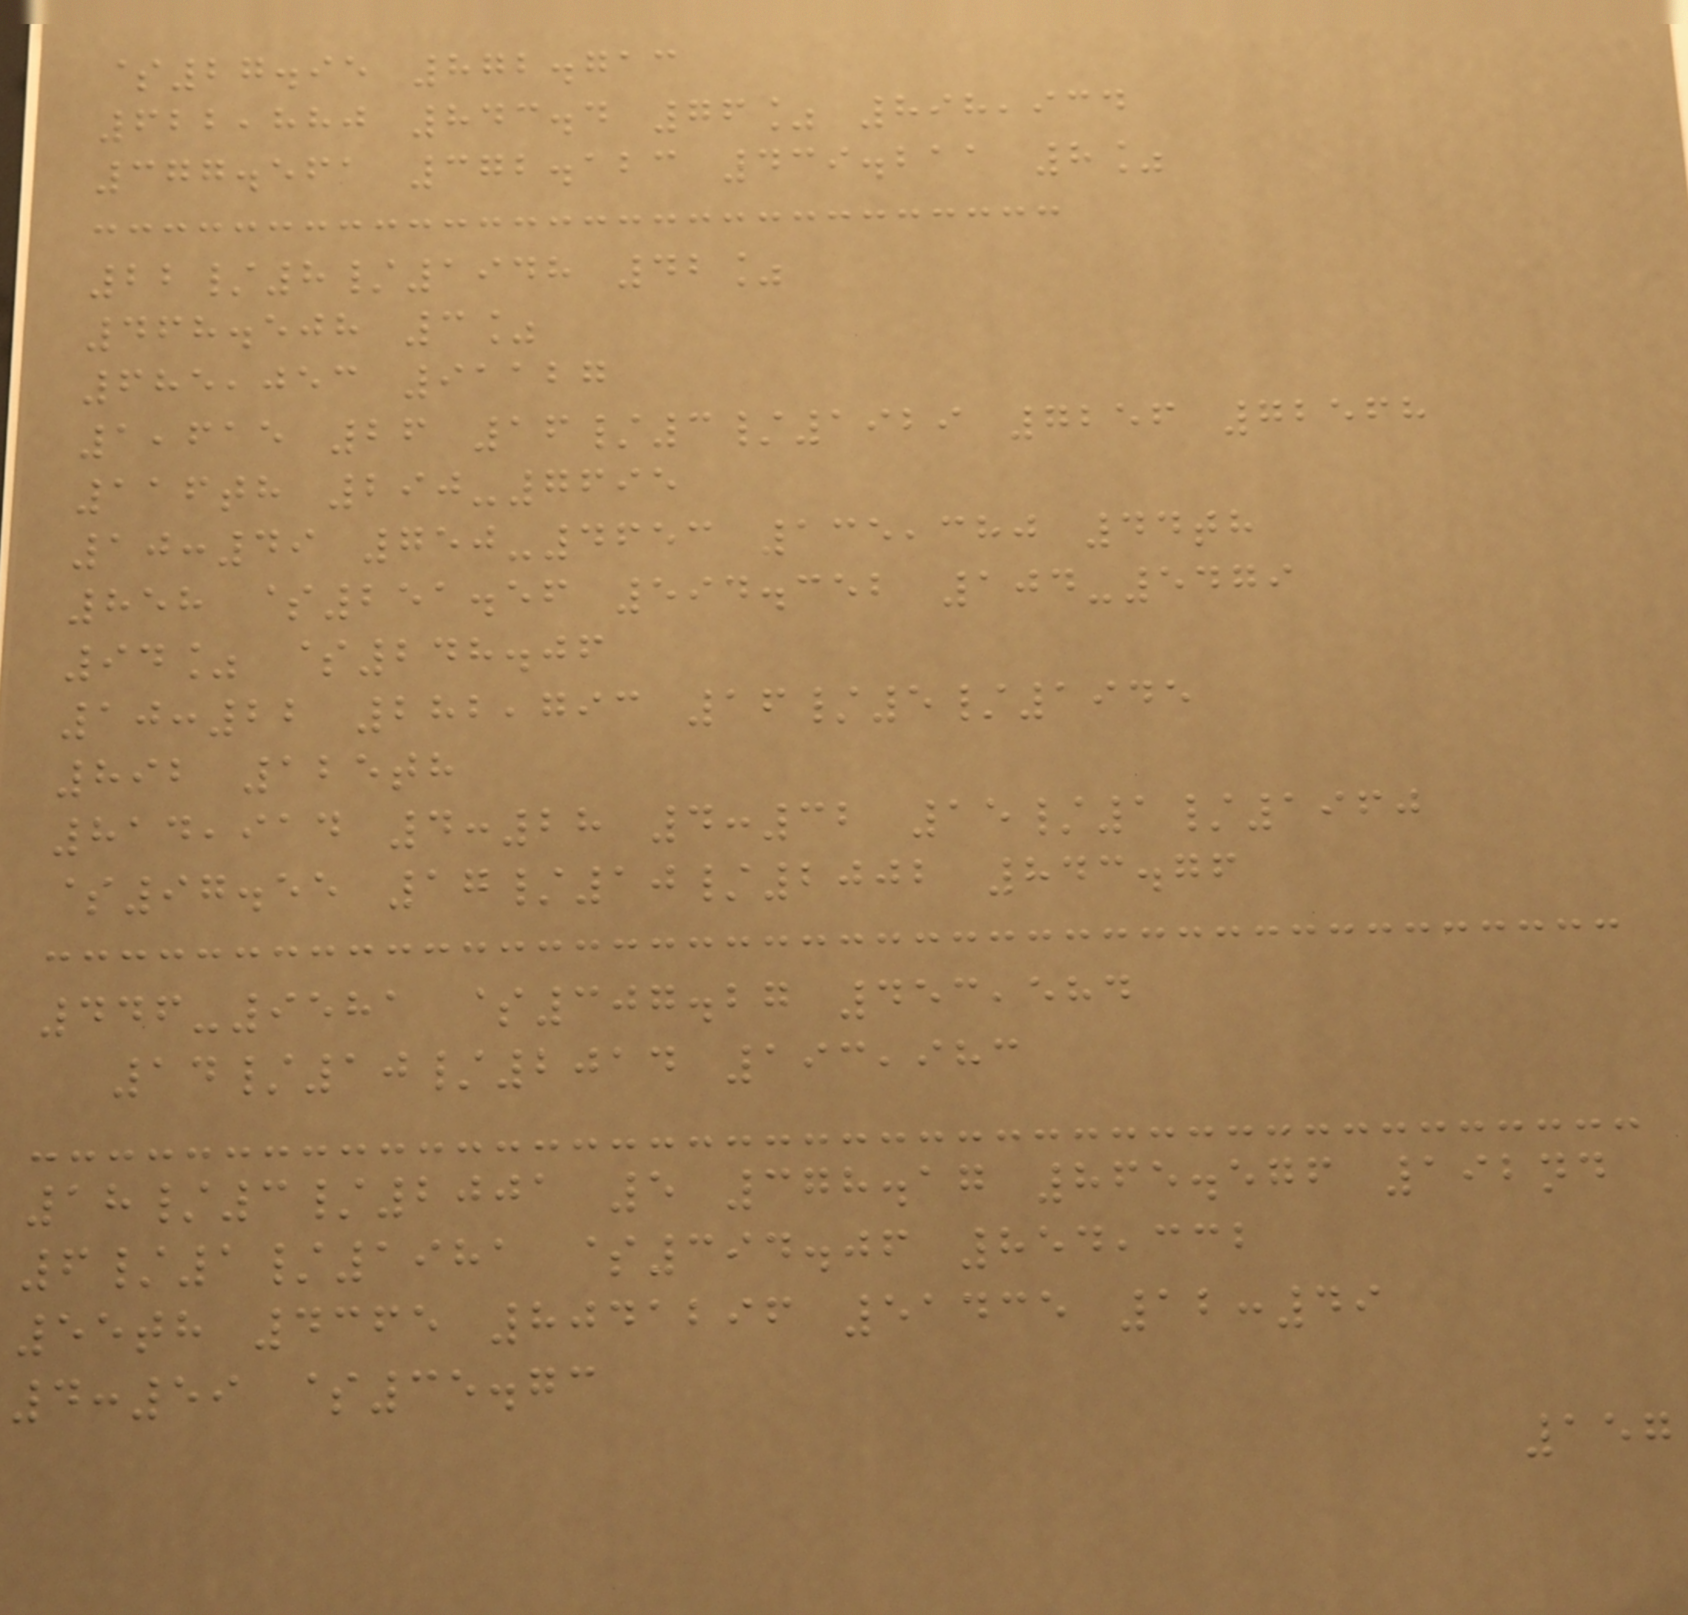$27.95 872.713
622,880 843.4 76% 898,934
377.561 372.123 439.211 8%
22/8/1948 42%
468.508 3%
685,053 91127
1,615 26 16/3/1929 7256 72568
116th 290-7695
10:49 750-4653 135,380 44th
858 $251.56 594.352 104-5479
94% $248.06
10:22 282,793 16/5/1945
892 125th
814,914 4:28 4:32 15/1/1960
$97.55 17/10/2002 843.76
446-9581 $307.27 453,584
14/10/2014 193,983
18/3/2001 5 378.17 865.576 192nd
6/1/1981 $394.06 854,332
55th 4365 8041296 51435 12:49
4:59 $35.73
157
